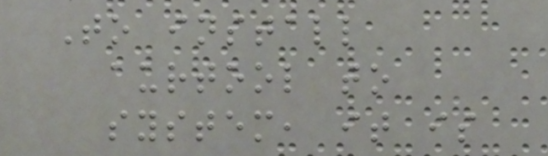To install
aurtool to
system, it is
